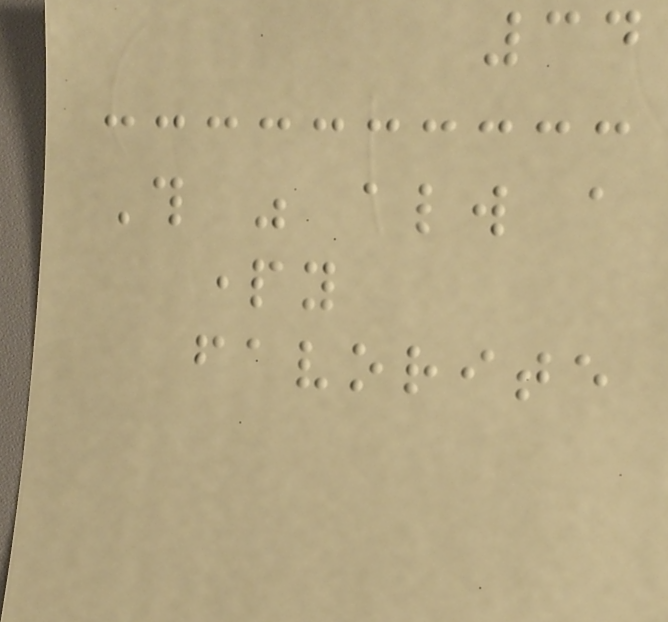34
This was always a
party
favorite
